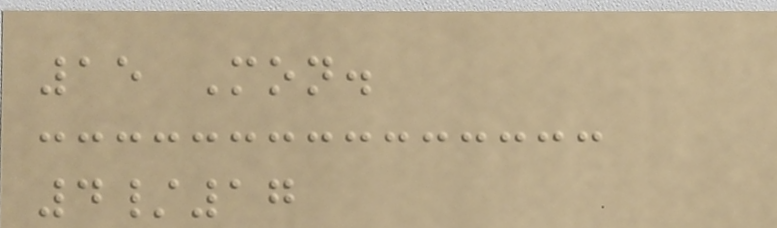15 Mon.
4/17
